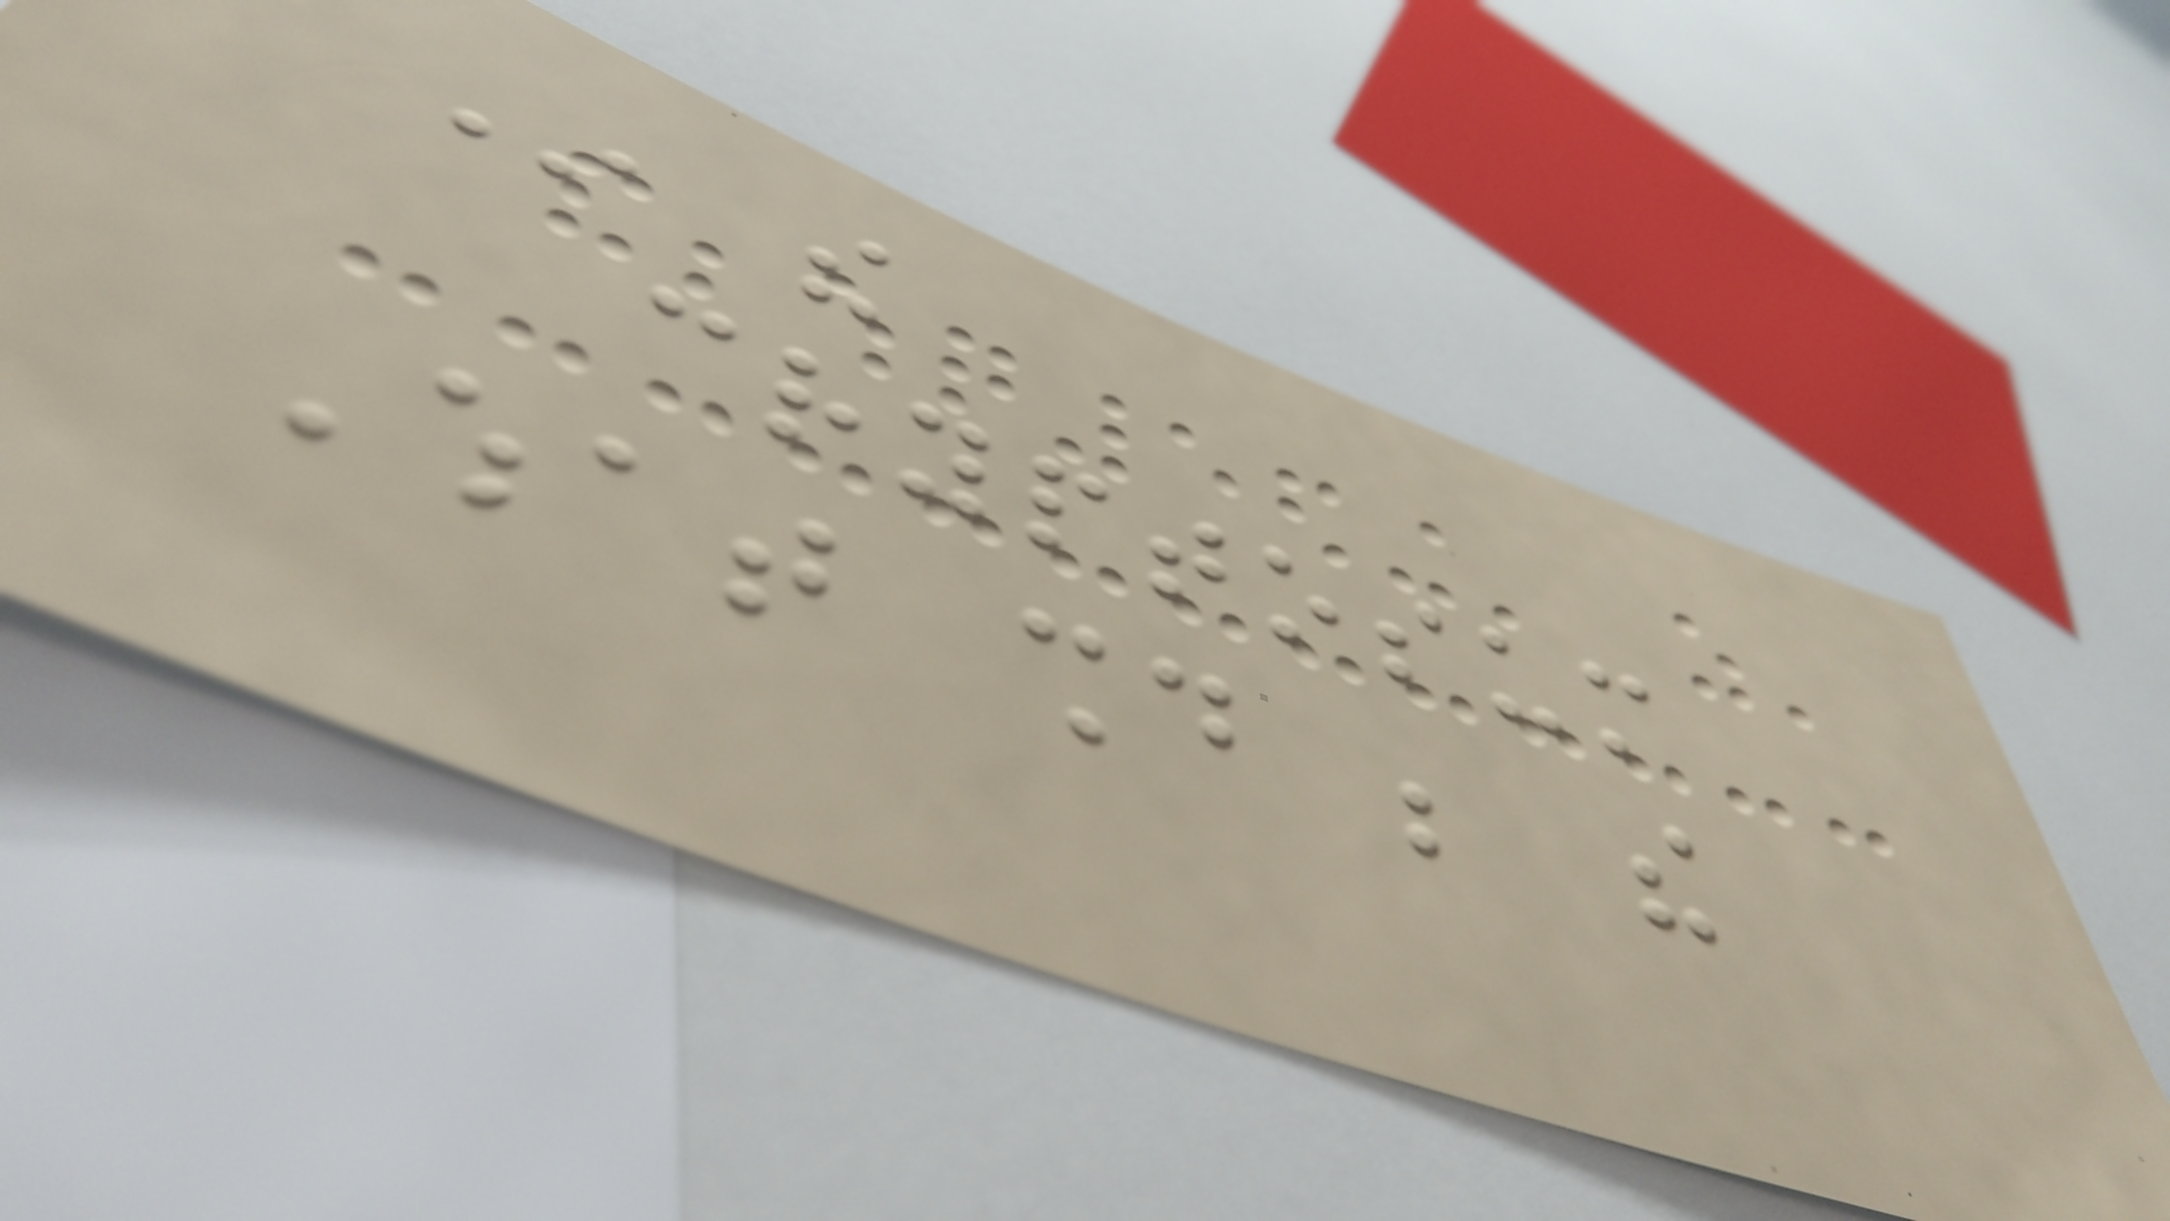In the
cryptosum
What should be the
